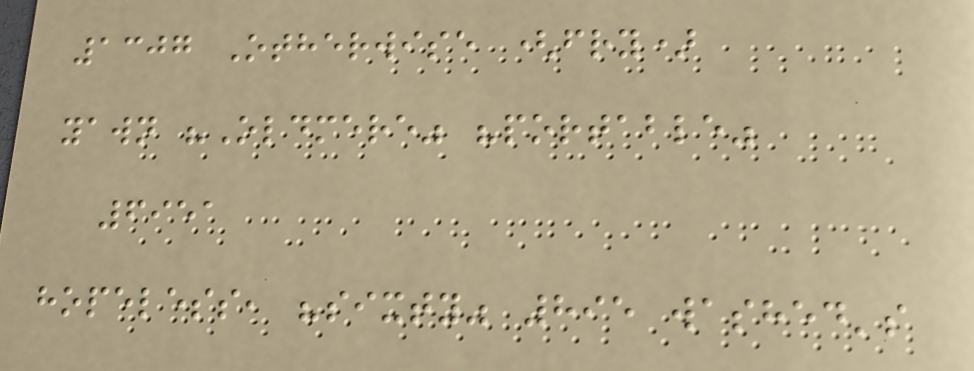1307 Otherwise (fry)
yawn "Oldmere" "portable"
6951
hopeless, "sixty" 895 washed's
